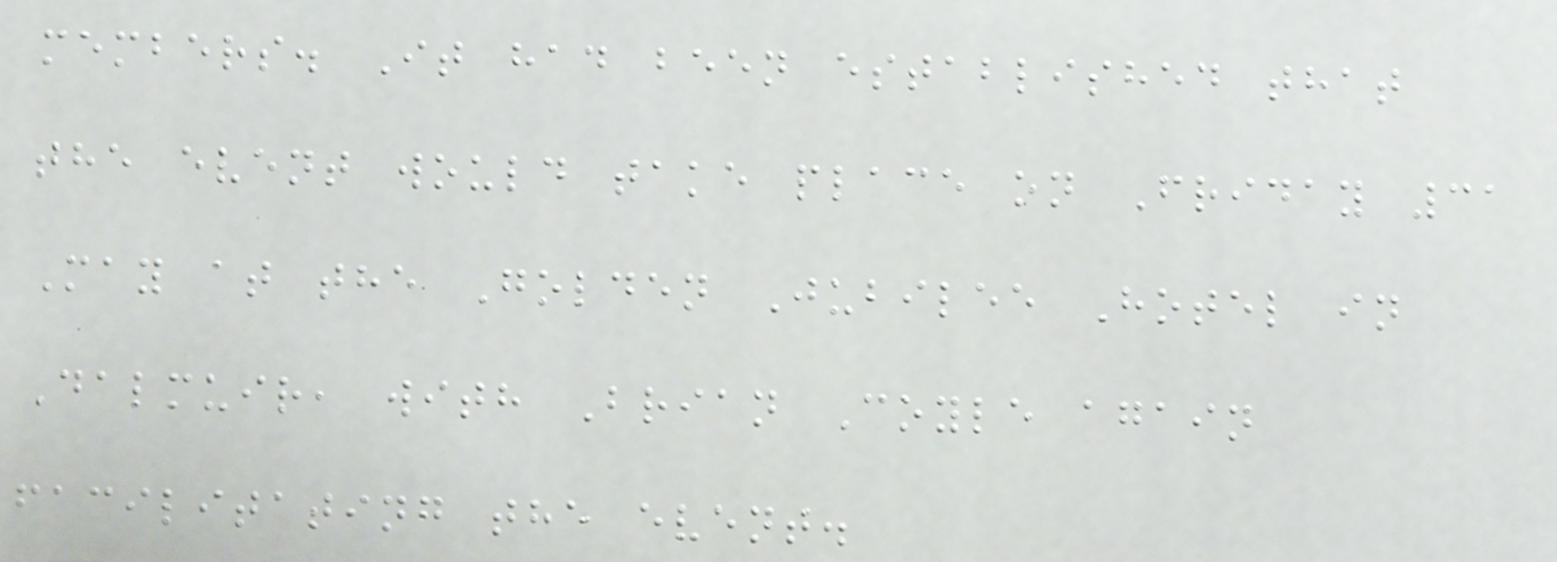members. It had been established that
the event would take place on Friday 31
May at the Golden Jubilee Hotel in
Dalmuir, with Brian Coyle again
facilitating the event.
